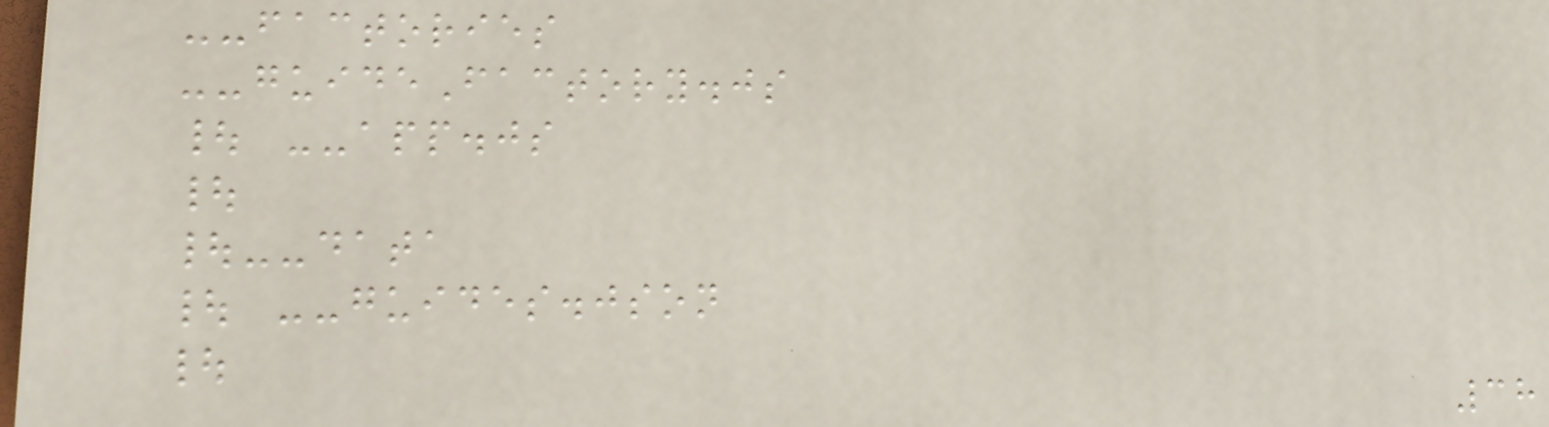--factories
--guideFactory.js
| --app.js
|
|--data
| --guides.json
|
38
